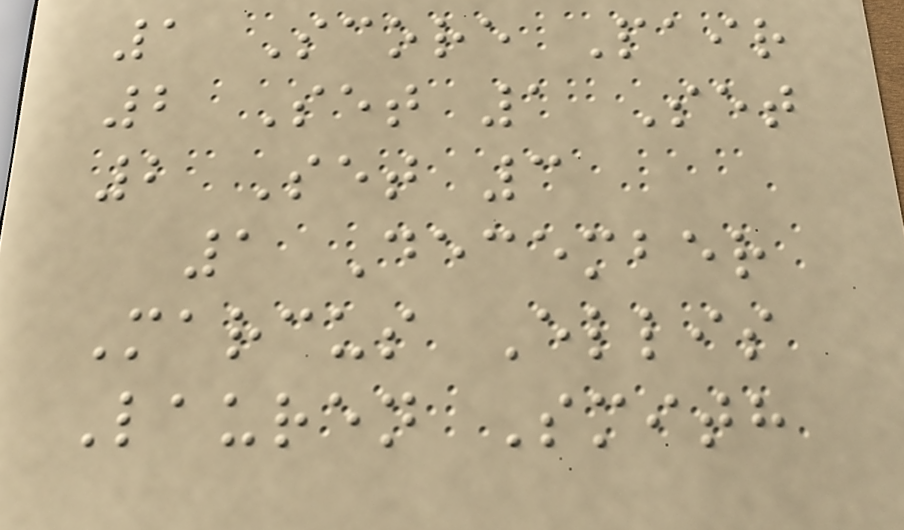1 Score Pair
2 Set 1 Set
2 Set 3
1 December
Marcus Ellis
Lauren Smith
